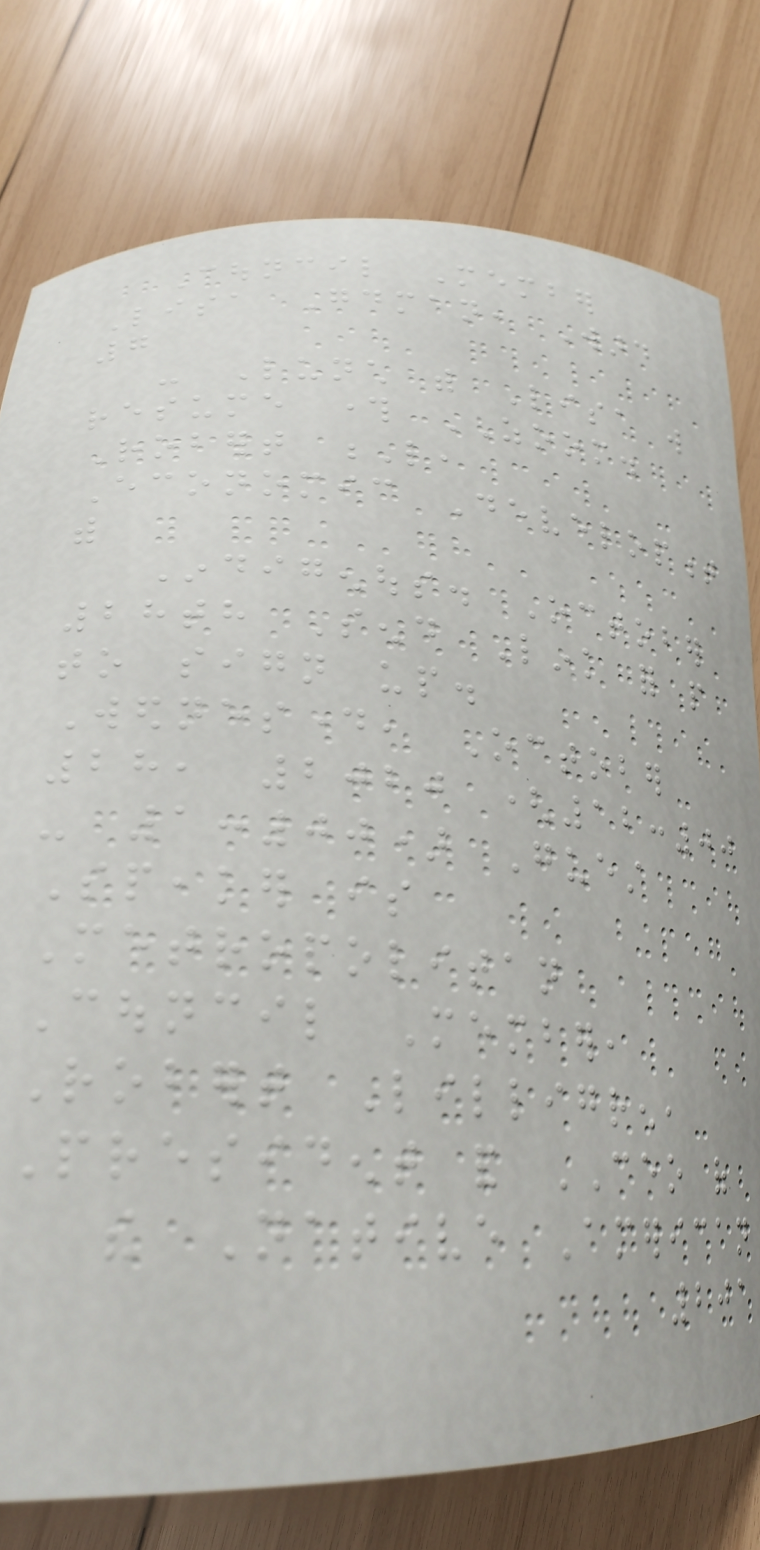Council Member
Lisa Goodman, Ward
7
- Lunch with Lisa will
resume through ZOOM.
Robert L,
Economic Development
with
Indigenous. October
28th Send Link for people
to sign up.
Wednesday, October
28, 2020 (12:00
- 1:00) Guest
Speaker is
Metropolitan
Council Member,
Robert Lilligren,
President and CEO of
the Native American
201
